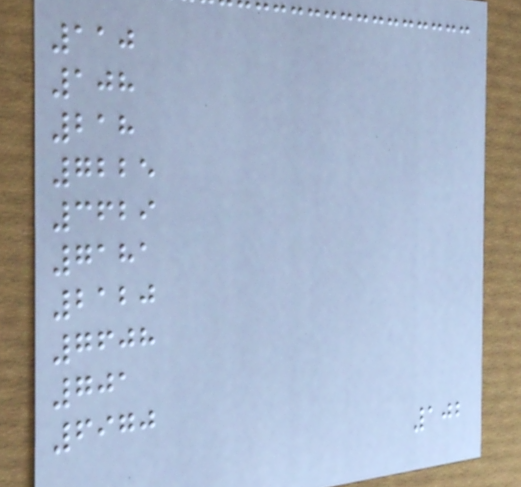110
108
218
7225
3629
7181
2120
7608
701
6970
102
